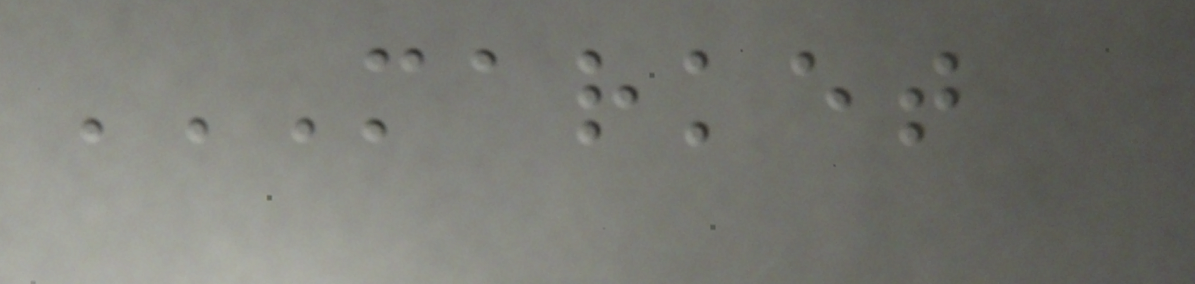MARKET
